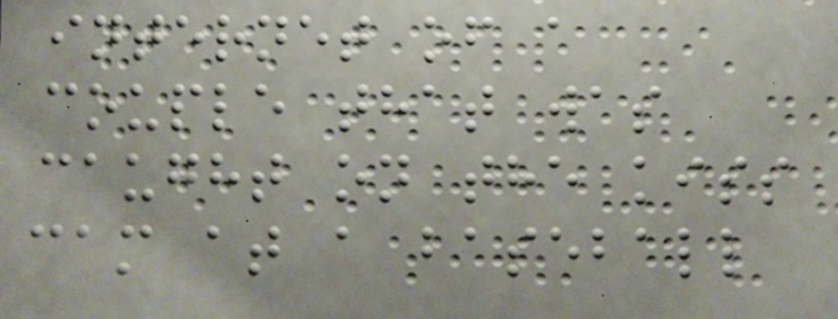internet of a
couple that was
caught on the kiss
cam at a baseball
